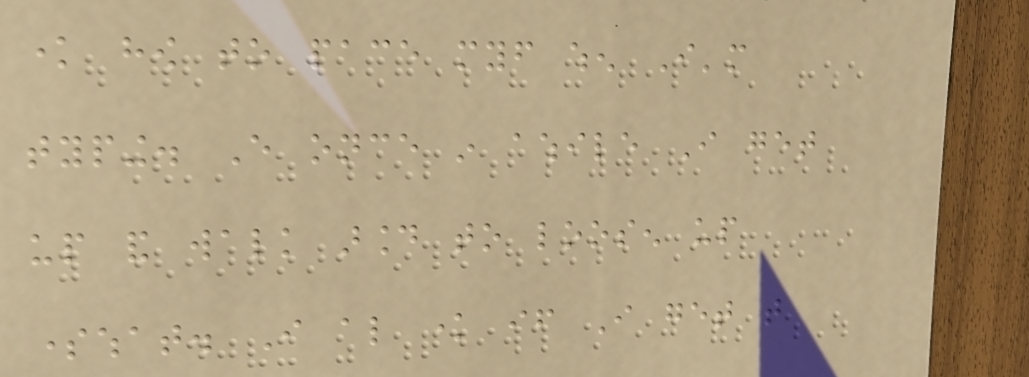know how to pace myself when I'm
typing. Every once in awhile I get
up and walk around to loosen up
somewhat. I also know if I get that
